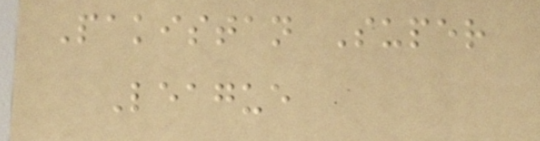Pakistan Super
League
